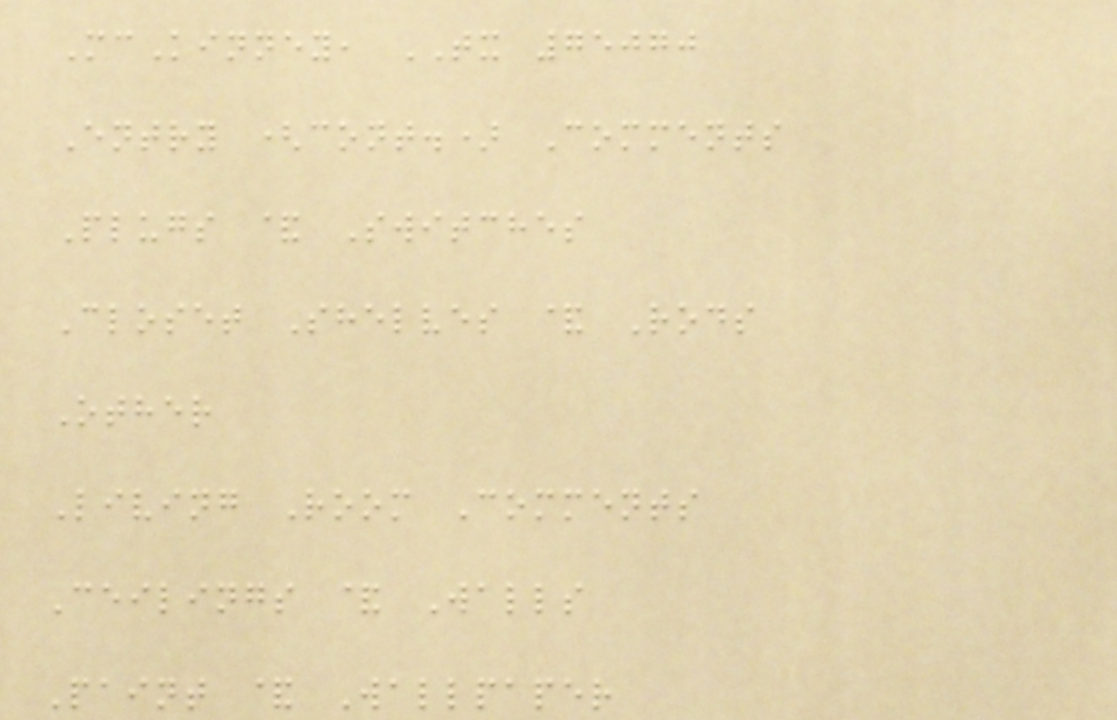McKinney, TX 75070
Entry (cont.) Comments
Plugs & Switches
Closet Shelves & Rods
Other
Living Room Comments
Ceilings & Walls
Paint & Wallpaper
